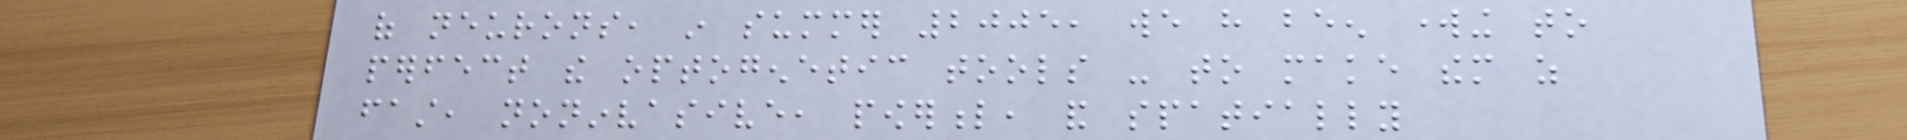of neurons, in summer 2005, we have been working to
perfect the optogenetic tools - to make them as
fast, noninvasive, powerful, and spatially
